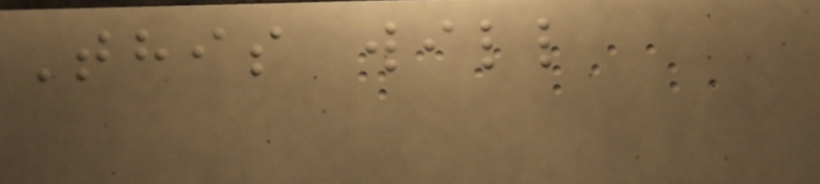This will
